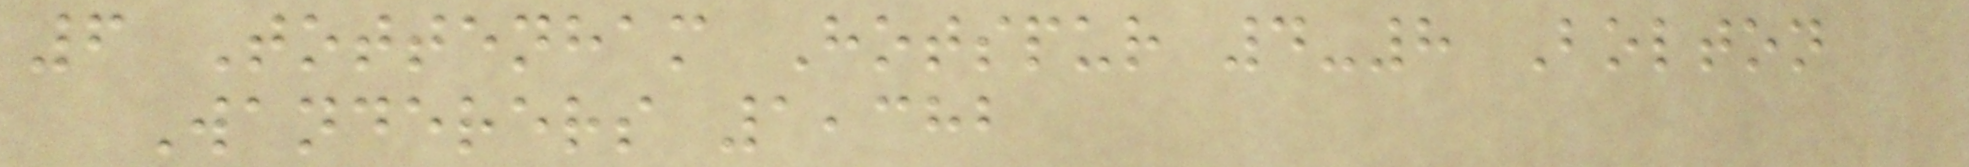6 Tottenham Hotspur 4-8 Bolton
Wanderers 1,382
